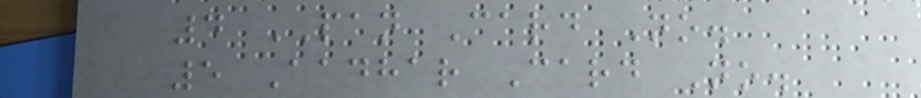4 PAN Card No.
5 Aadhar Card No.
